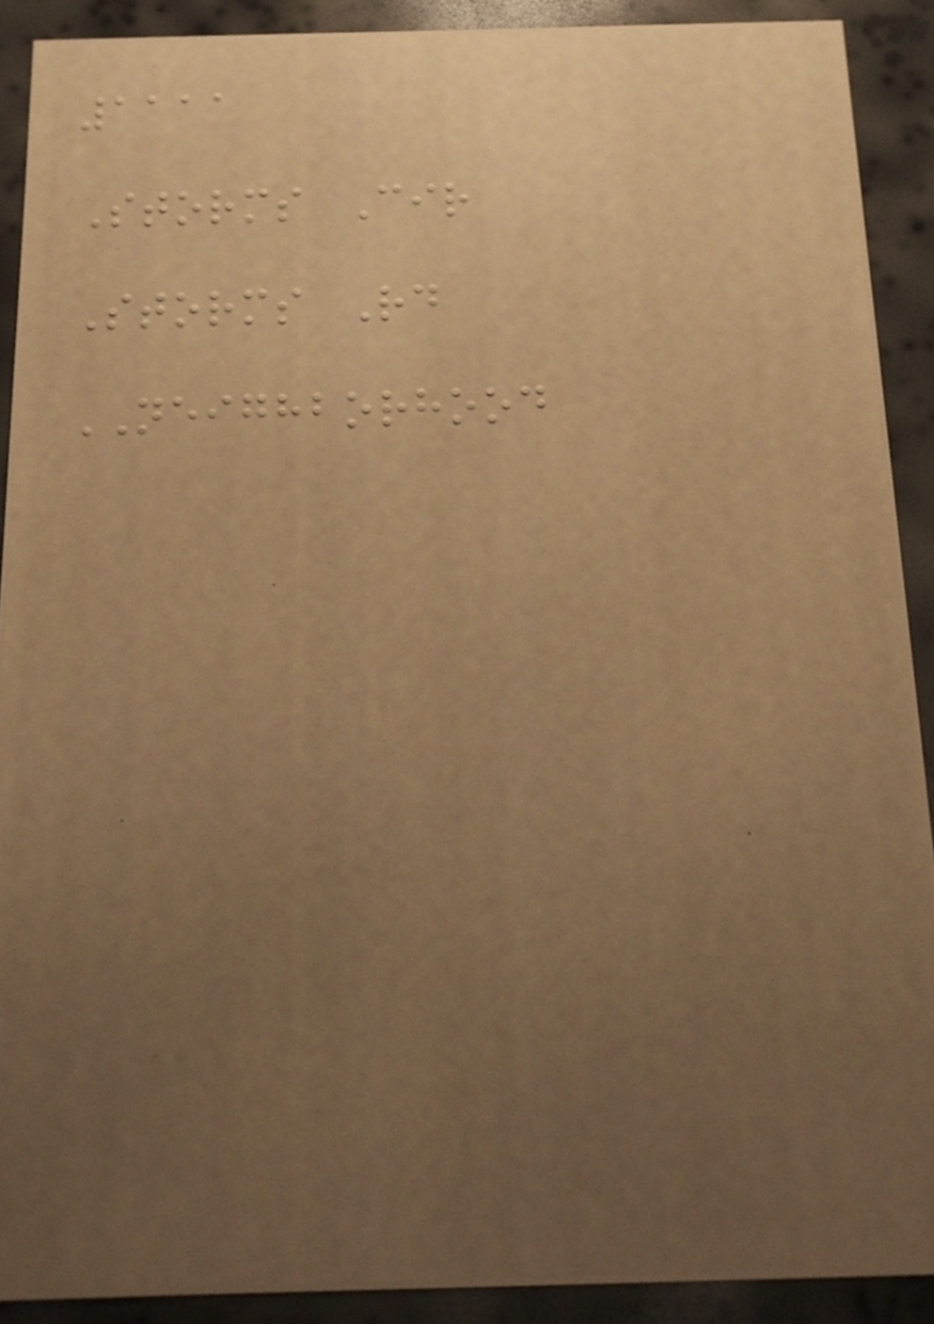1111
Storms Cir
Storms Rd
NEIGHBORHOOD
